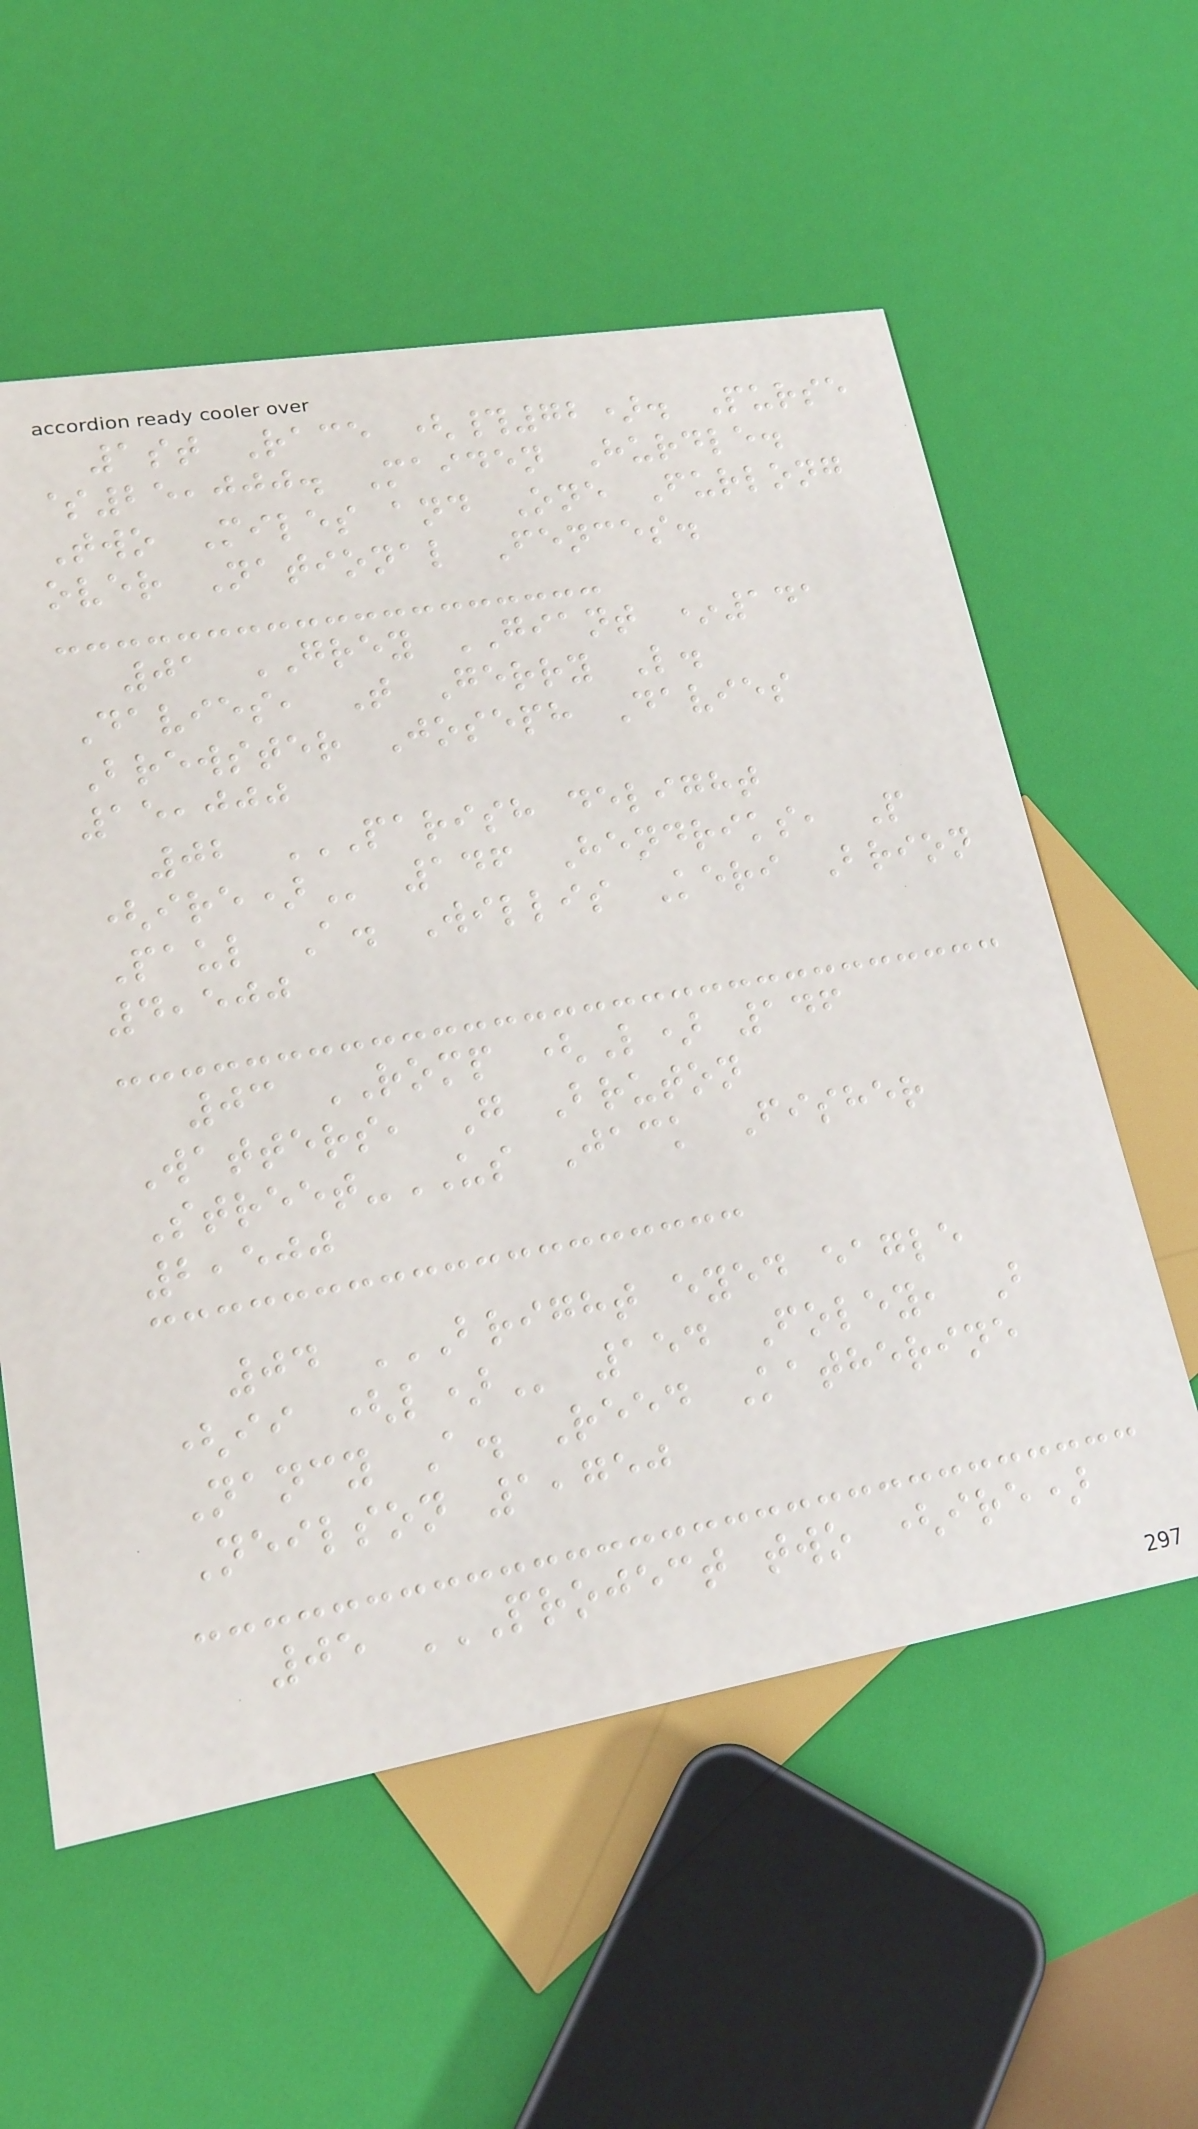1st Race (#72). Purse
$25,000. Maiden Hurdle.
Two Miles and One Furlong
over National Fences.
01 GREY GIANT *141
Davies, T Gerry L.
Brewster Joseph Davies
15,000
02 PARISH DELIGHT
(IRE) 146 Hendriks, P
Paul A. Willis Keri Brion
4,500
03 ROMP (L) 146
Watters, G Bruton
Street-US Jack Fisher
2,500
04 BRIGHT EYED EAGLE
(II (L) 154 Foley, B
Nancy A. Reed Katherine
Neilson 1,750
05 PROJECT TWO (IRE)
